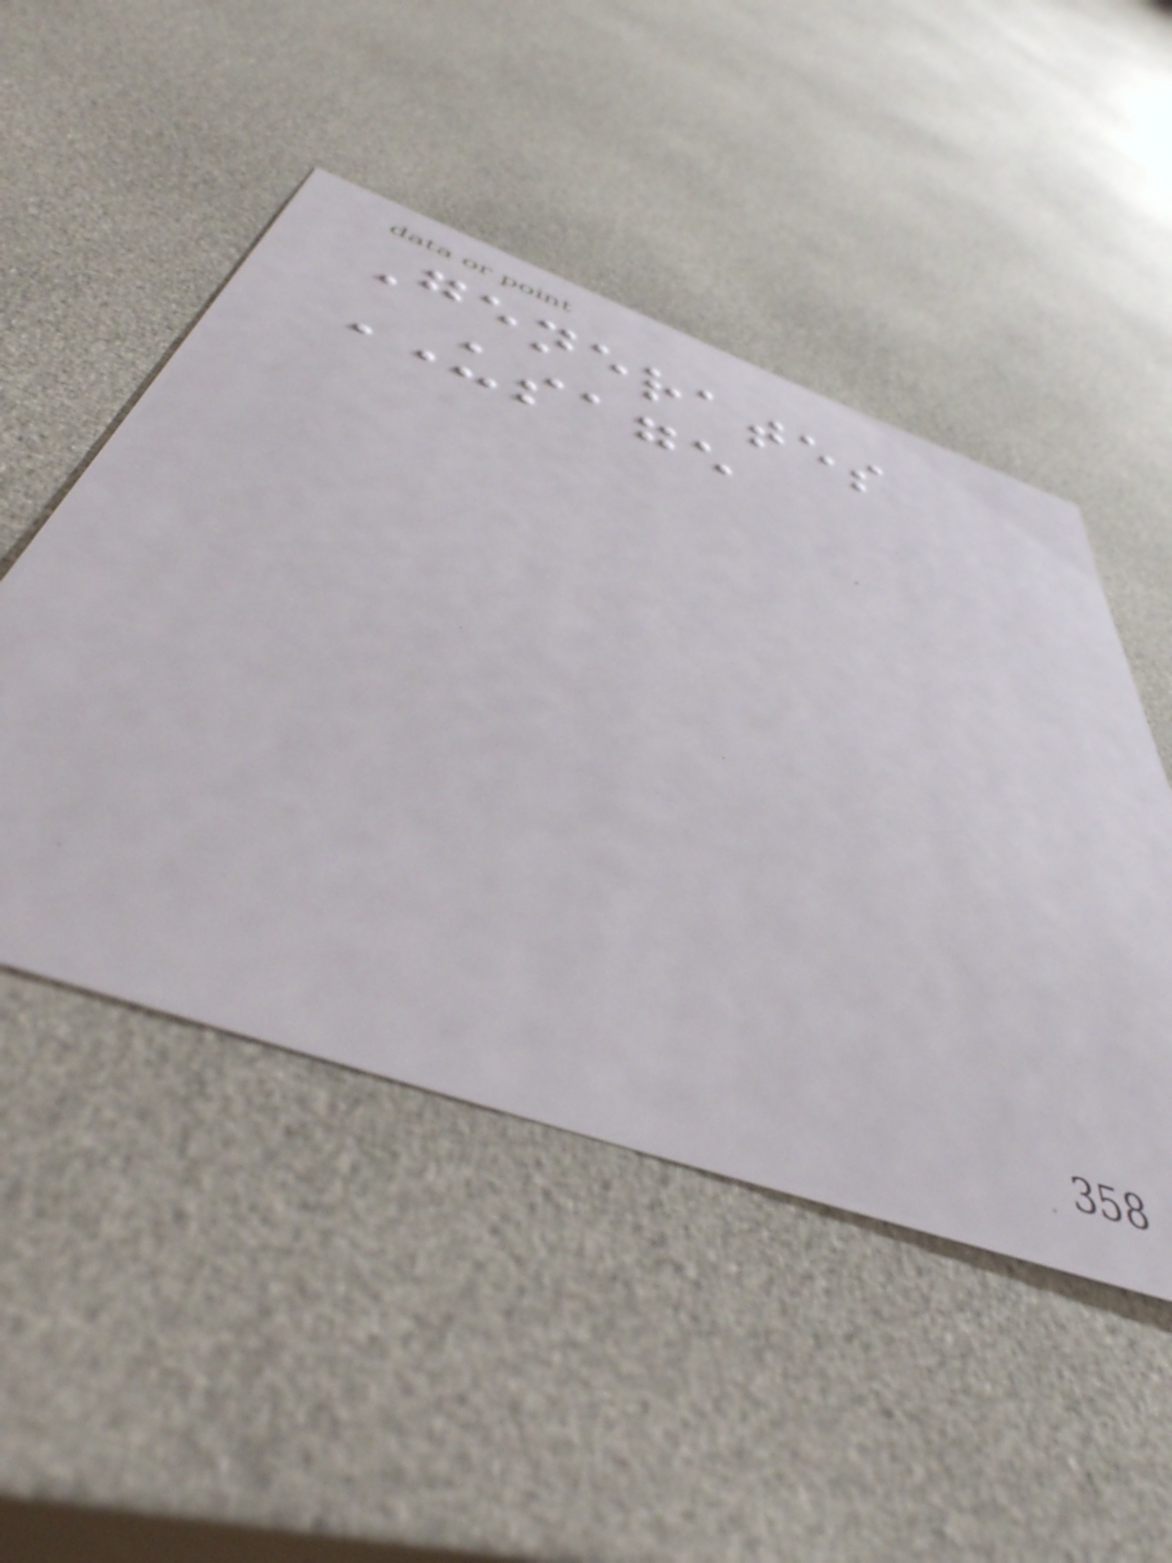Generates
USAGE
